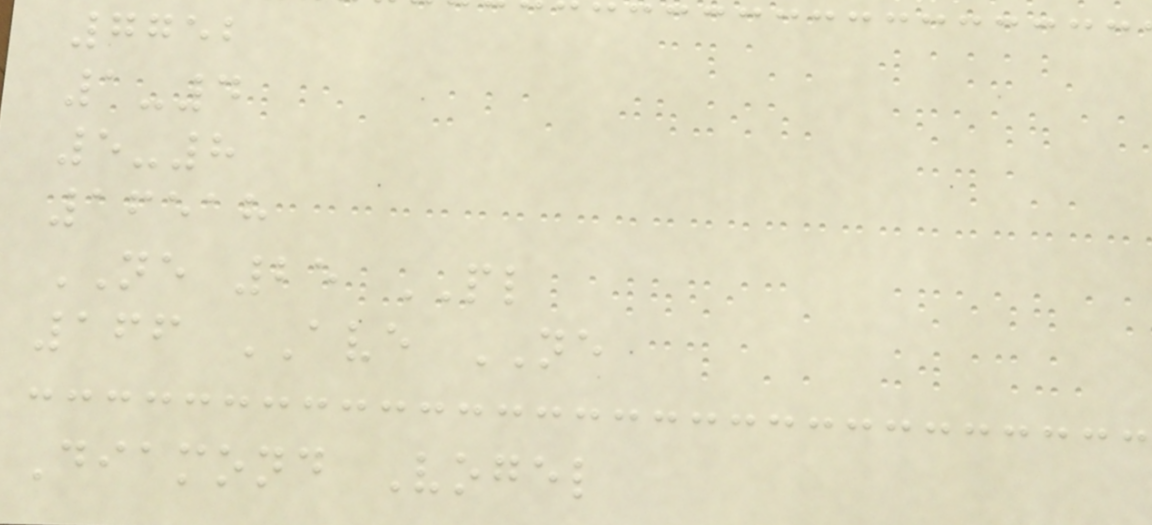7752
1-4
5-8
16518
NE 25 PL
166 AVE NE
Diamond Vogel
